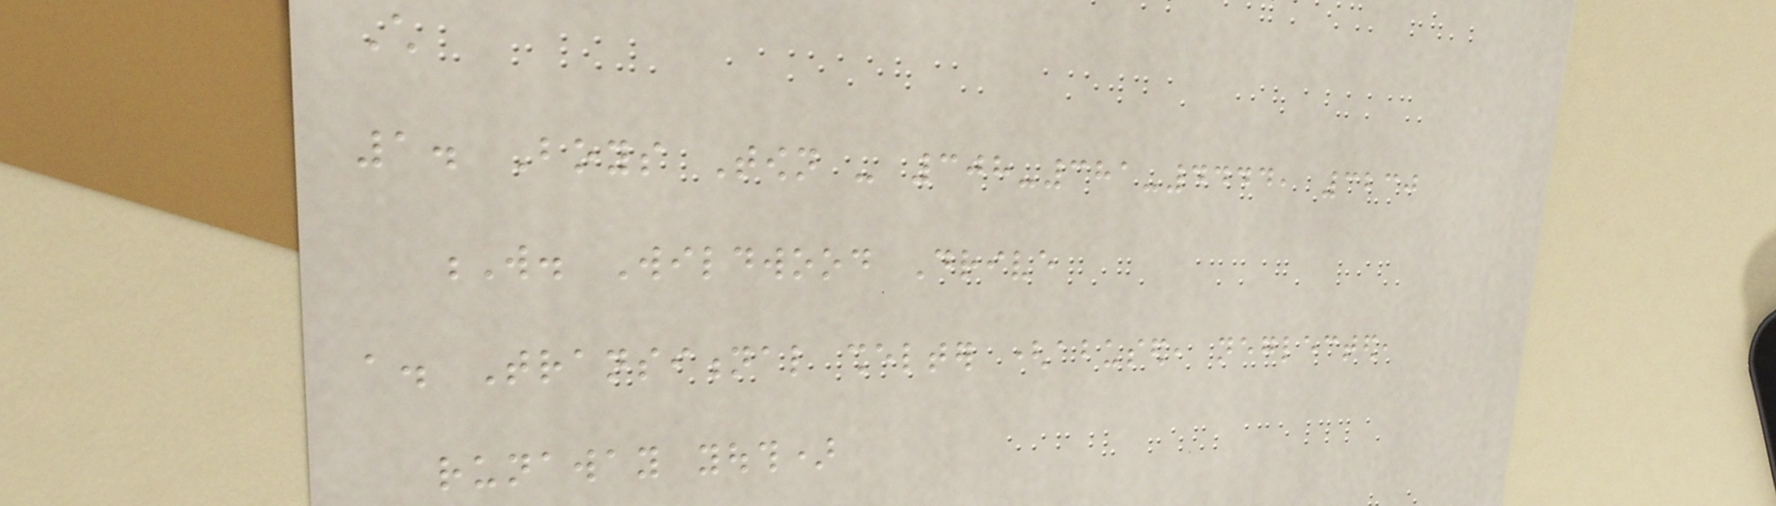Child
1. Boys Town - 308-381-4444, 3230
W. Wildwood Drive
a. Transitional shelter (abused, neglected,
runaway youth)
